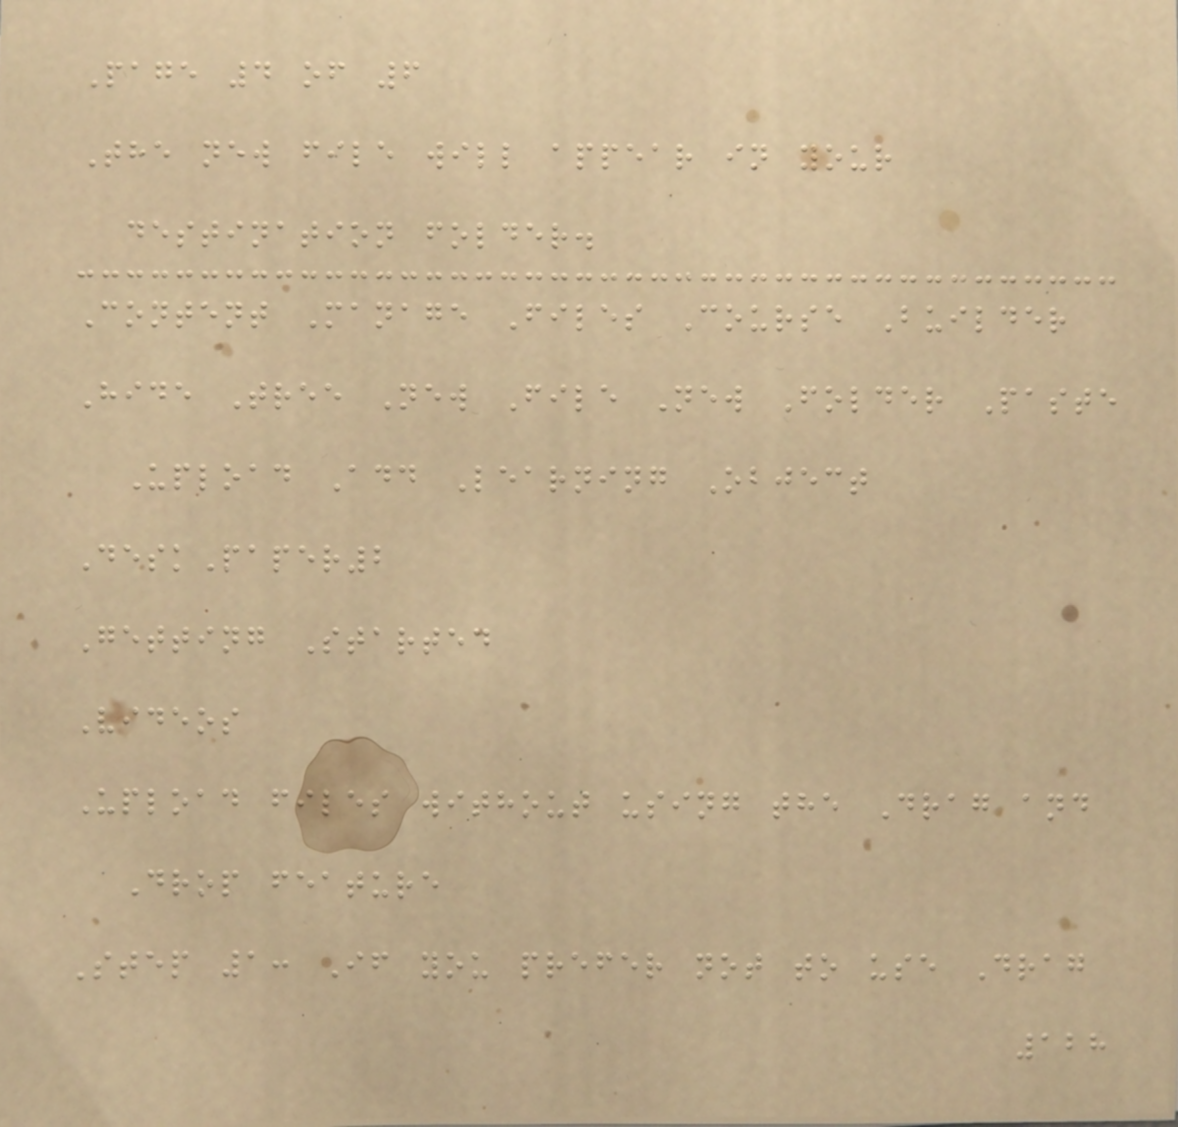Page 4 of 6
The new file will appear in your
destination folder.
Content Manage Files Course Builder
Hide Tree New File New Folder Paste
Upload Add Learning Object
DeskPaper2
Getting Started
Videos
Upload files without using the Drag and
Drop feature
Step 1: If you prefer not to use Drag
128
